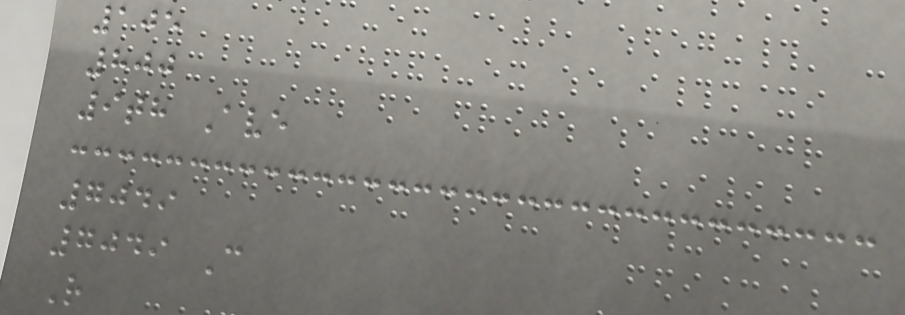105
800
9th Ave
7049
7049 C
R
